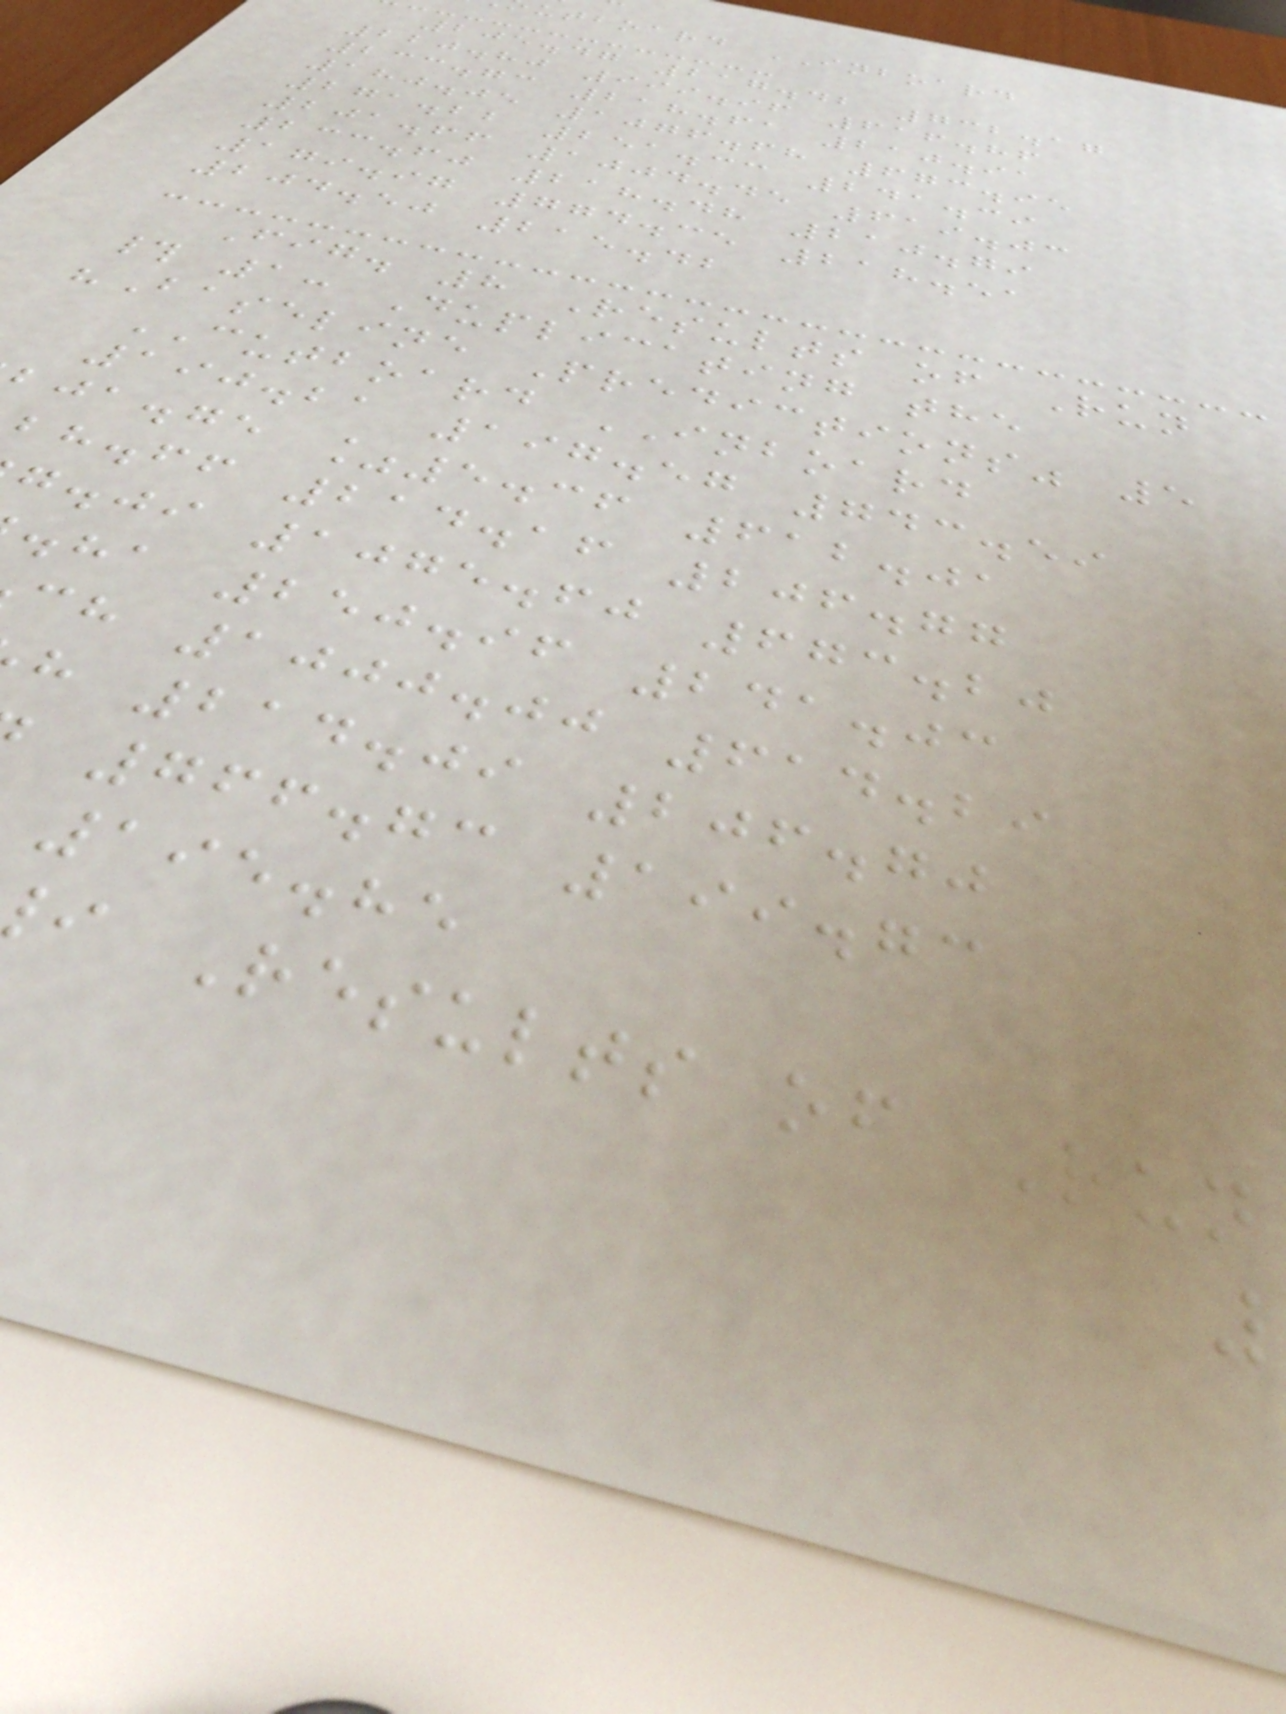utboard INBOARD
205.47 217.42 732.17
220.80 999.96 616.86
233.73 218.61 210.91
180.05 1076.68 673.95
271.22 251.33 241.39
201.66 1004.45 619.03
233.60 218.48 210.79
179.97 774.35 218.51
204.50 215.42
Fig. 8 Results of Run
# 1: Duplicating the
"Baseline Predictions" 5
CUTBOARD INBOARD
190.21 197.57 743.59
bja.ge %5.36 612.01
bh.ff 214.16 206.77
g.ji 1075.60 673.20
.ha 250.96 241.03
ch 1000.00 614.29
h 214.09 206.70
766.73 199.73
195.85
i Results of Run
